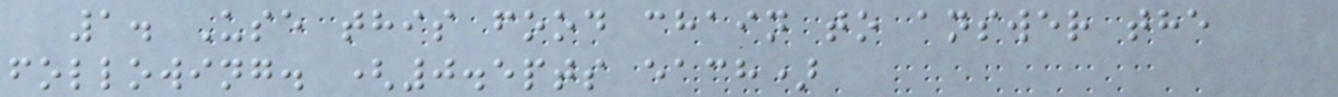1. Use this food chain to answer the
following. (0.5pts each)
